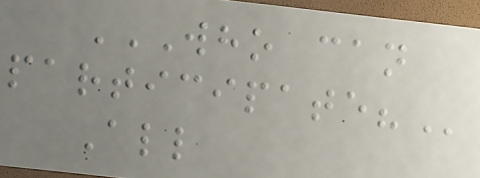WHO CAN
PARTICIPATE?
All
